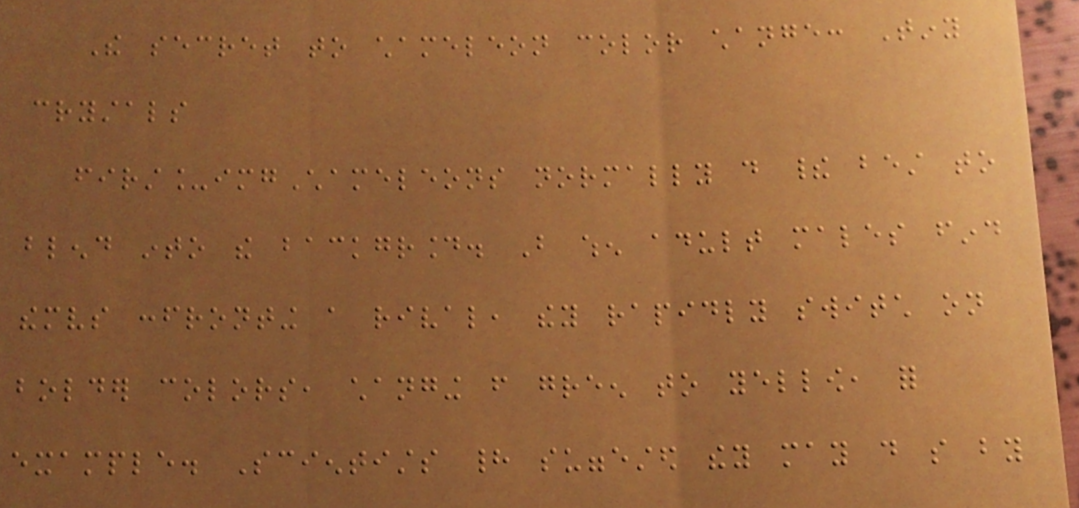The secret to chameleon color change: Tiny
crystals
first_imgChameleons normally do their best to
blend into the background. But when adult males find
themselves confronting a rival, they rapidly switch on
bolder colors, changing from green to yellow, for
example. Scientists had suggested they may do so by
